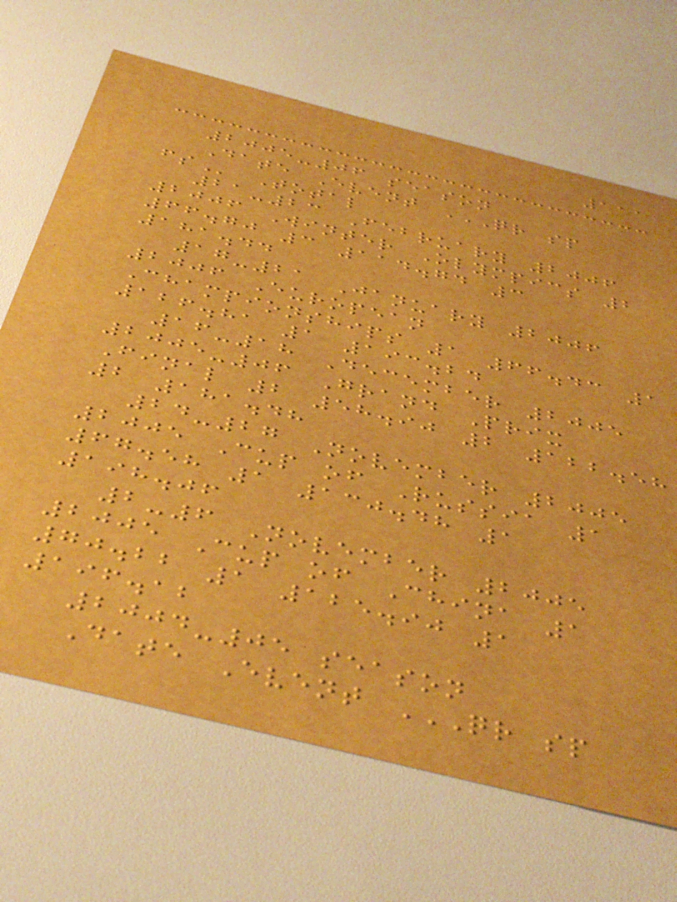111
2005-06 season
Date Event QR SP
FS Total
21-23 February 2006
2006 Winter Olympics 2
66.70 3 114.74 3
181.44
17-21 January 2006
2006 European
Championships 1 66.43 1
126.81 1 193.24
16-18 December 2005
2005-06 Grand Prix
Final 2 58.90 2 122.58
2 181.48
24-27 November 2005
2005 Cup of Russia 1
67.58 1 130.48 1
198.06
2-6 November 2005
2005 Cup of China 1
70.22 1 125.90 1
196.12
2004-05 season
Date Event QR SP
